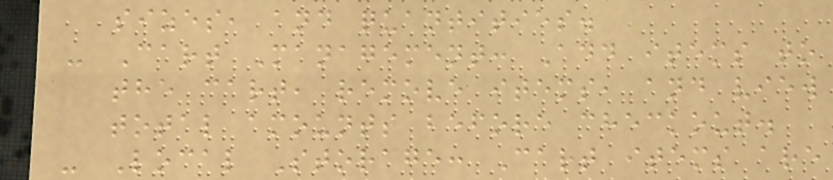sizes, and quantities.
- Cart Management: Add items to
the cart, remove items, and view
total amounts before checkout.
- Local Storage: Cart items are
